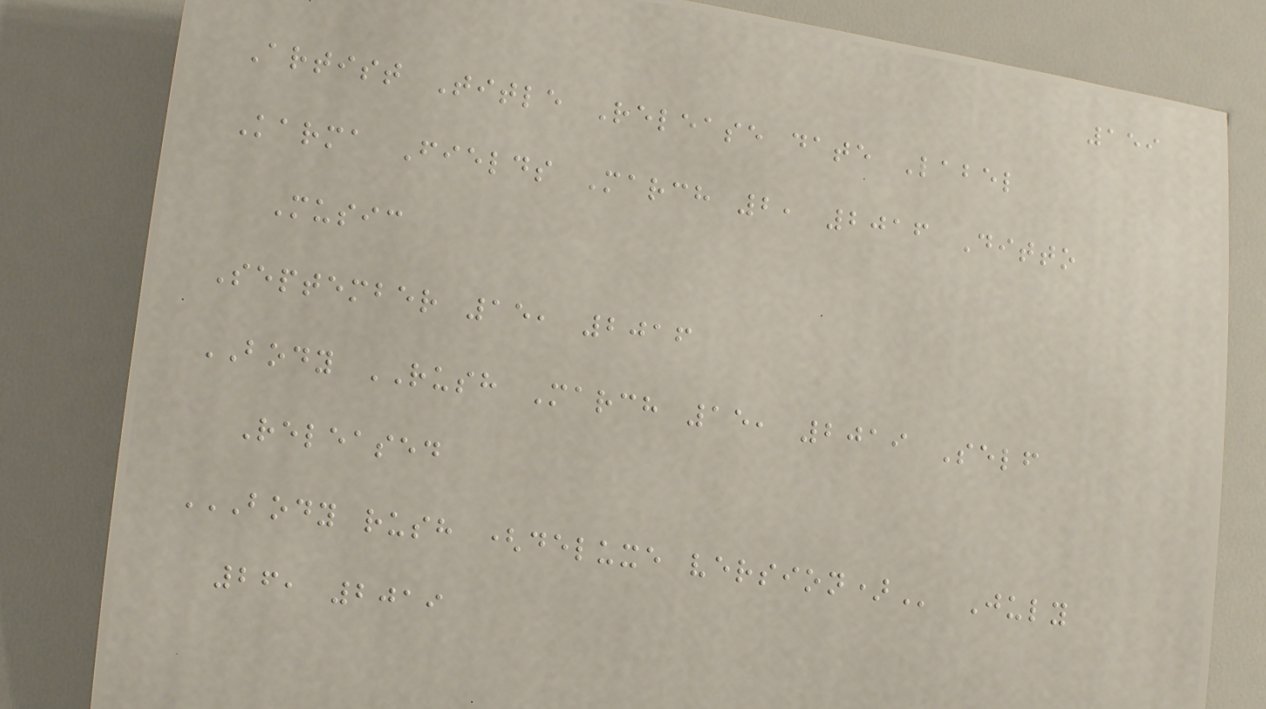159
Artist Title Release date Label
Karma Fields March 2, 2016 Ditto
Music
September 15, 2016
BODY RUSH March 15, 2019 Self
Released
BODY RUSH (DELUXE VERSION) July
26, 2019
